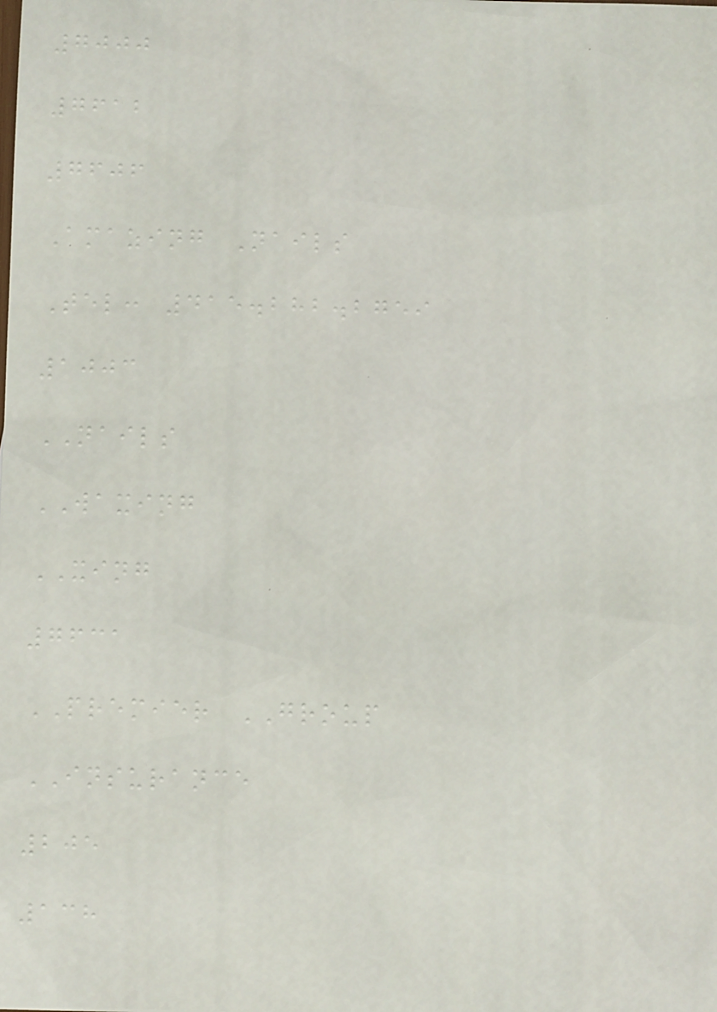7000
7612
7606
Amazing Nails
Tel: 415.282.2759
1003
NAILS
WAXING
XING
7631
PREMIER GROUP
INSURANCE
205
138
